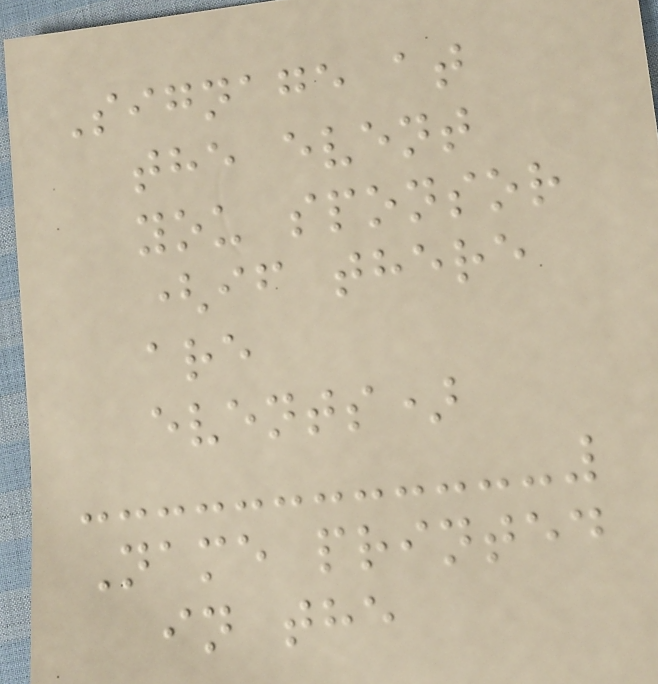Signage at
the event
you sponsor
(if there
are
events)
Name printed
in the
